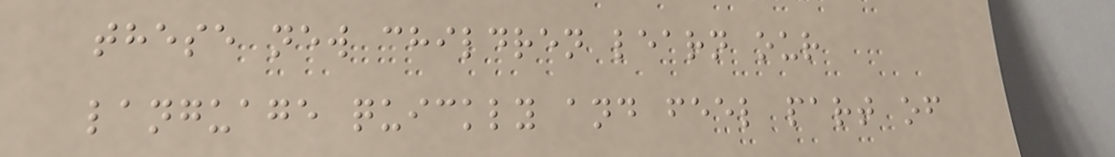these new children learn our
language quickly and feel part of
